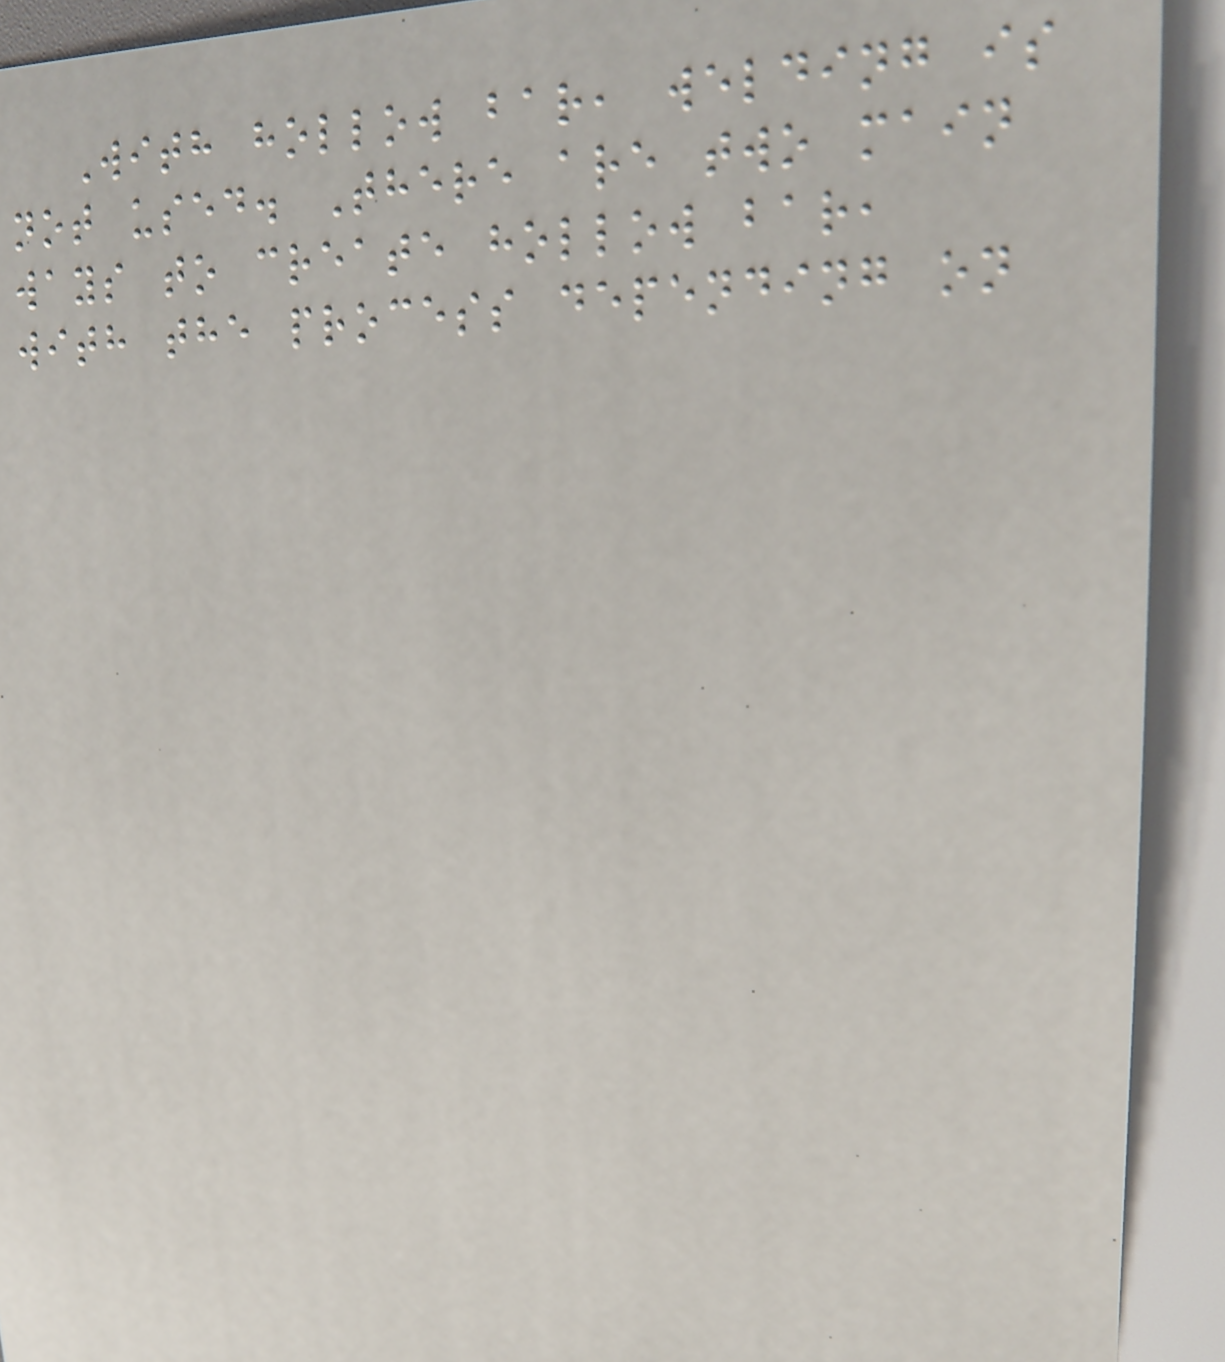With hollow bar, welding is
not used. There are two main
ways to create hollow bar,
with the process depending on
